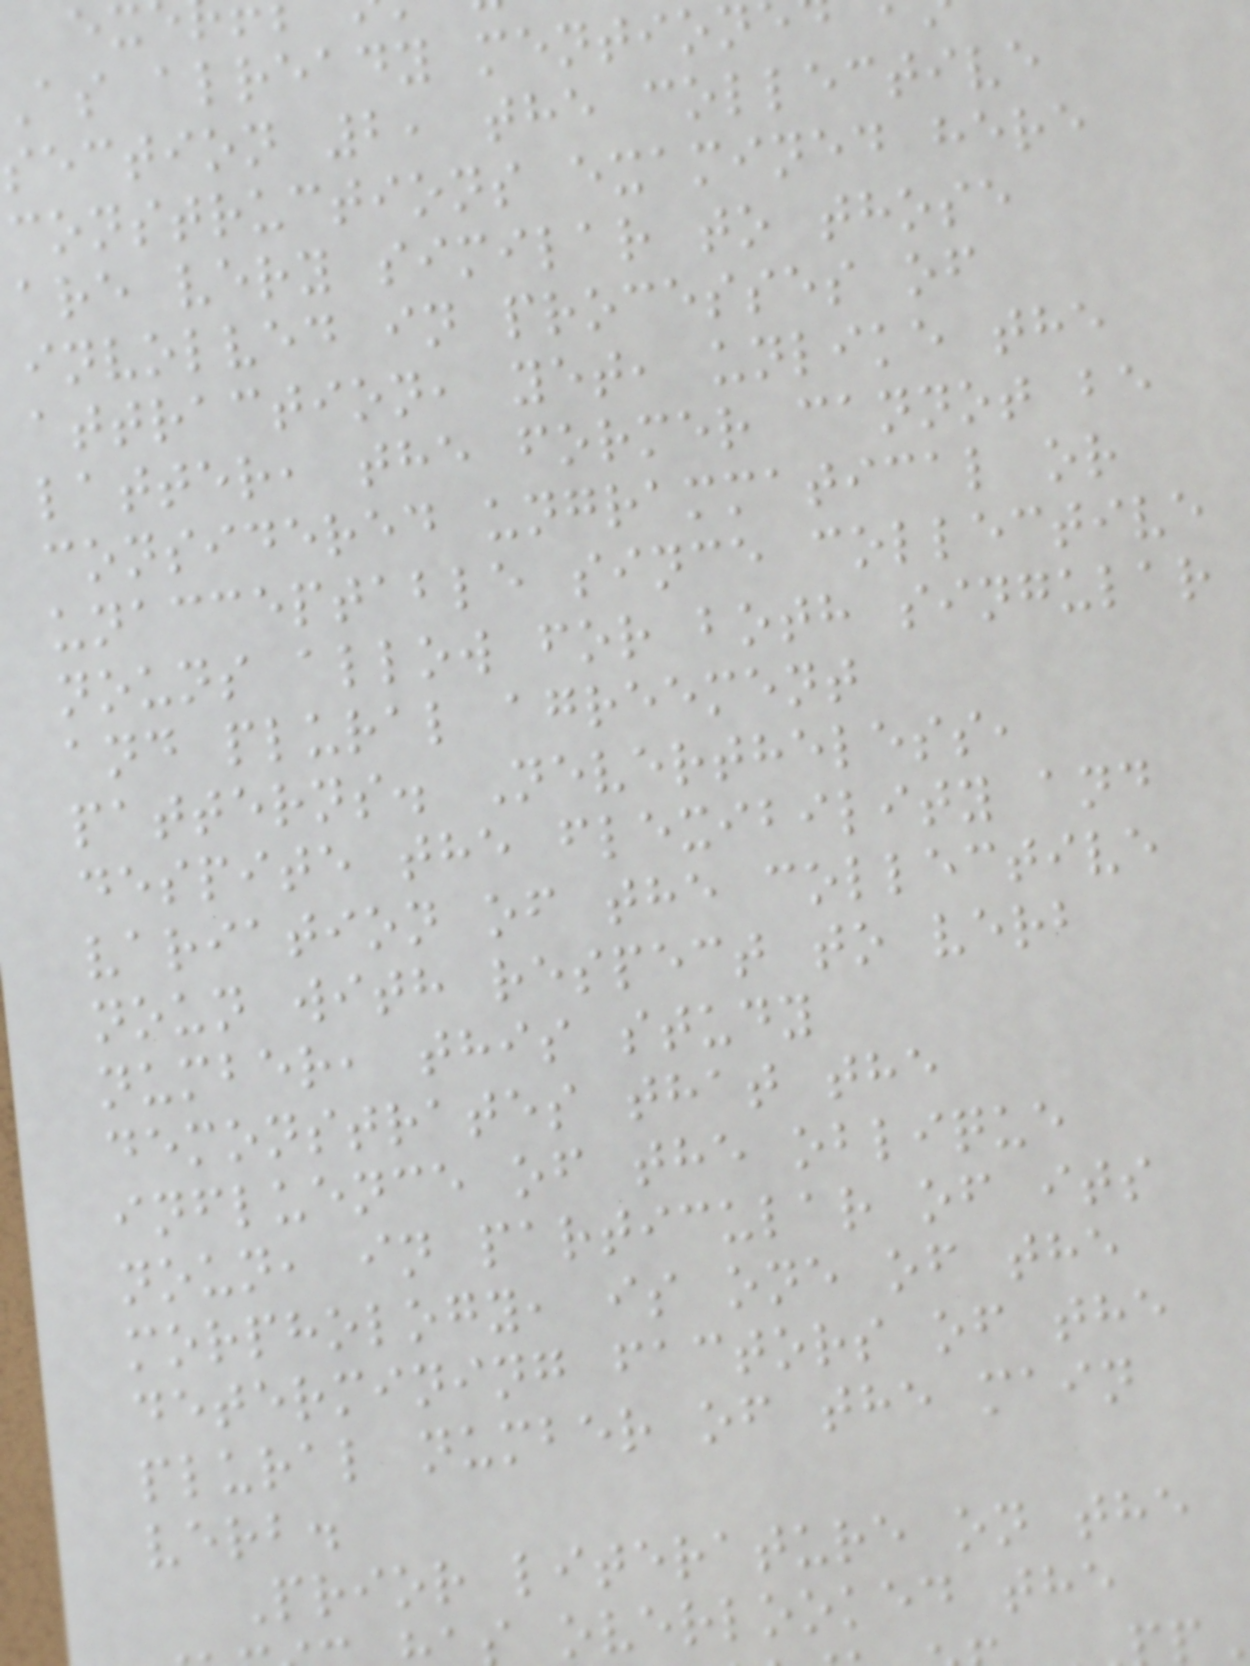as already mention
section 2, the collective
constructions examined here
are very similar to those
involved in processes of
attraction, yet, unlike the
latter, the former cannot be
considered ungrammatical or
unacceptable since collective
nouns allow for both singular
and plural agreement
patterns. Nevertheless,
despite the flexibility and
variation of the collective
noun with respect to verb
number, this study
demonstrates that the
influence of the oblique
noun, in particular of its
morphology, is one of the
determining factors of the
plural number of the main
verb.
Prior literature on the
overlooked the
